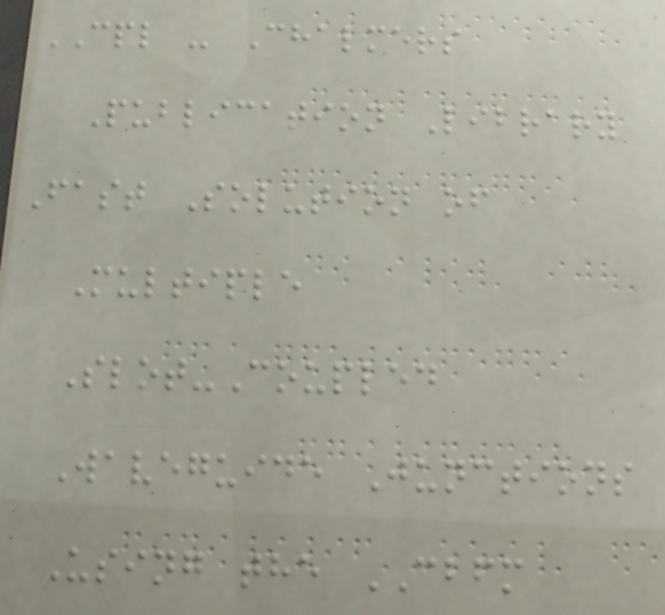CPL - Chalmers
Publication Library
Fast Solution of
Multiple
Slot-Coupled
Waveguide Junctions
Using the CBFM
